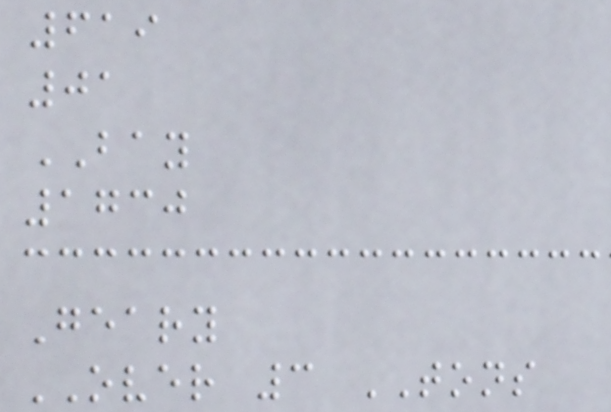619
01
BAY
1730
Geary
OVER 3 TONS
